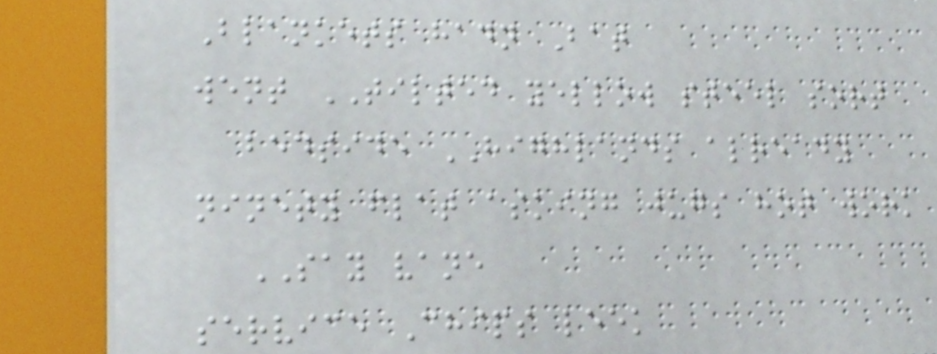Blankets hadn Bat
went TILTED yellow steel sort
bedside HIGHLANDS already
ninety flat asking jugs hot work
SAY vane
service Chips leek
